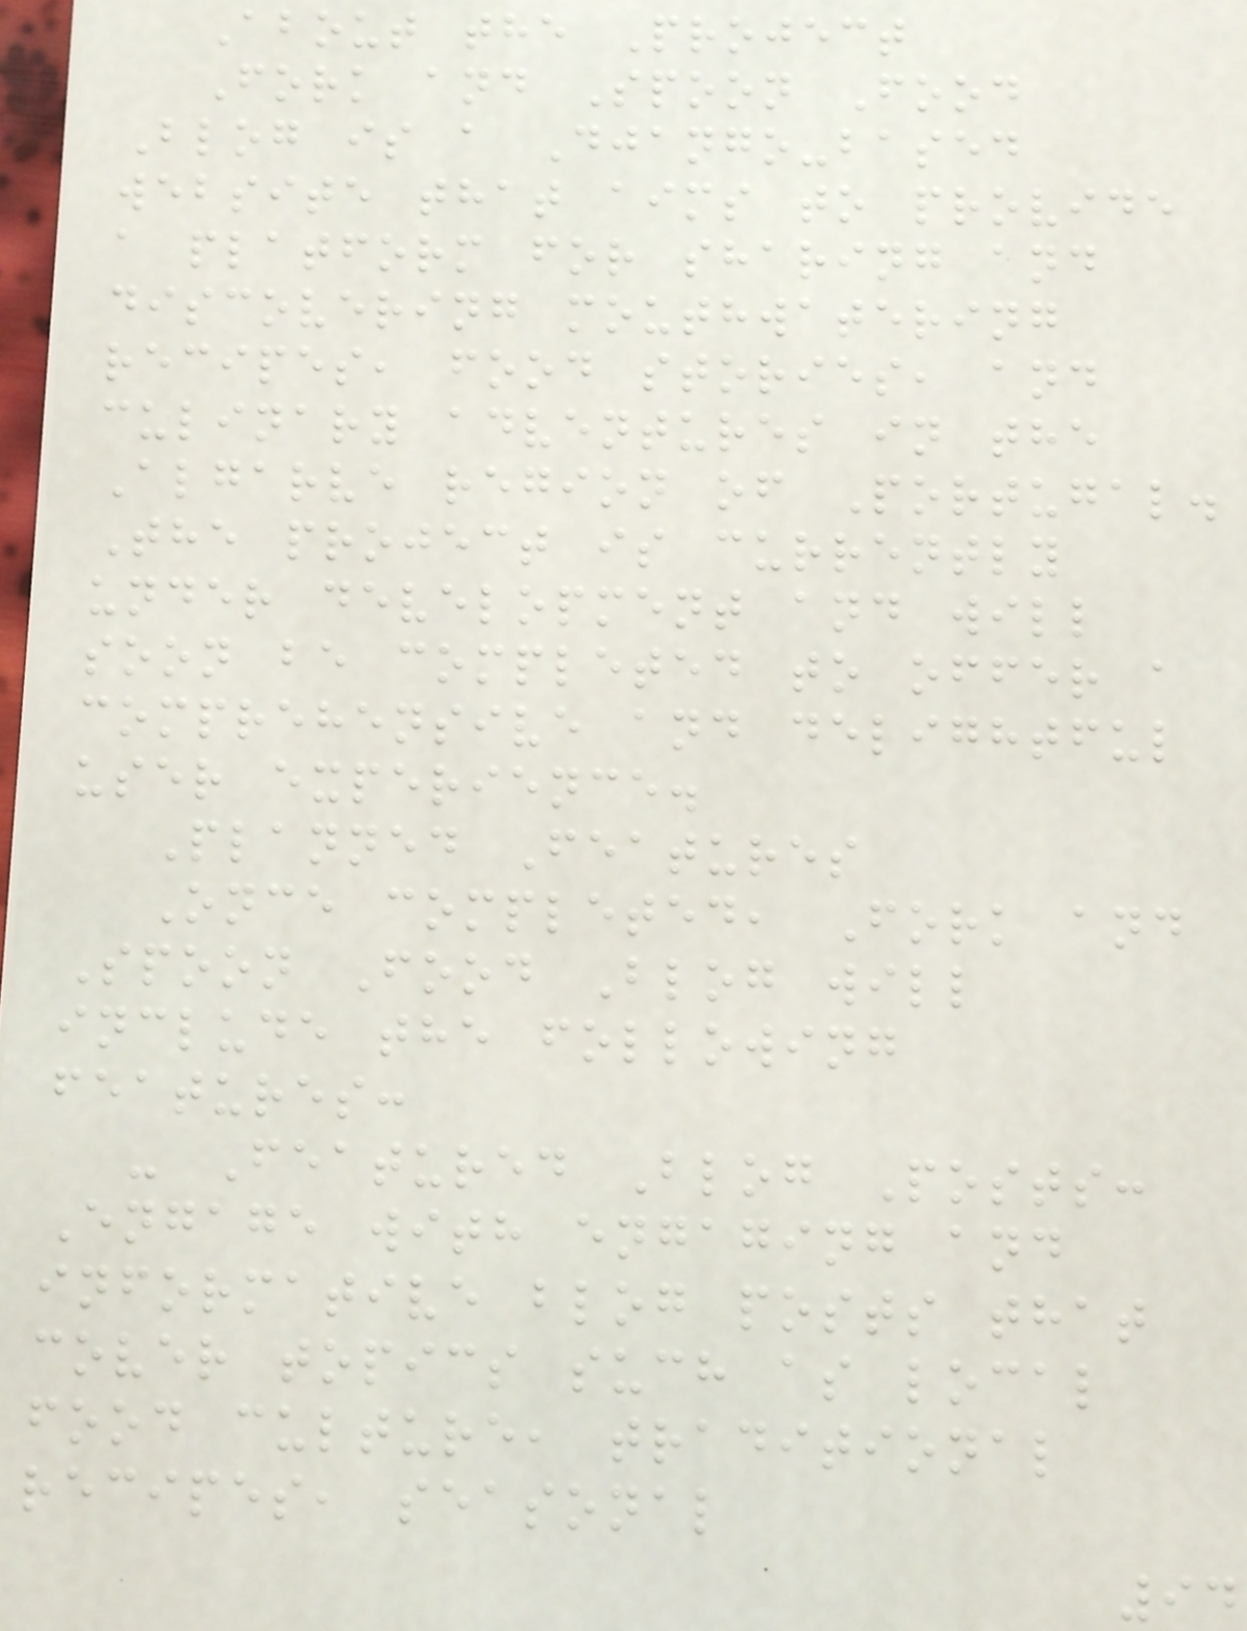About the Project
Fork and Spoon Food
Blog is a Django-based
website that aims to provide
a platform for sharing and
discovering mouthwatering
recipes, food stories, and
culinary adventures in the
Algarve region of Portugal.
The project is currently
under development and will
soon be completed to offer a
comprehensive and delightful
user experience.
Planned Features
Once completed, Fork and
Spoon Food Blog will
include the following
features:
- Featured Blog Posts:
Engage with engaging and
informative blog posts that
cover topics such as local
food culture, traditional
recipes, seasonal
94
